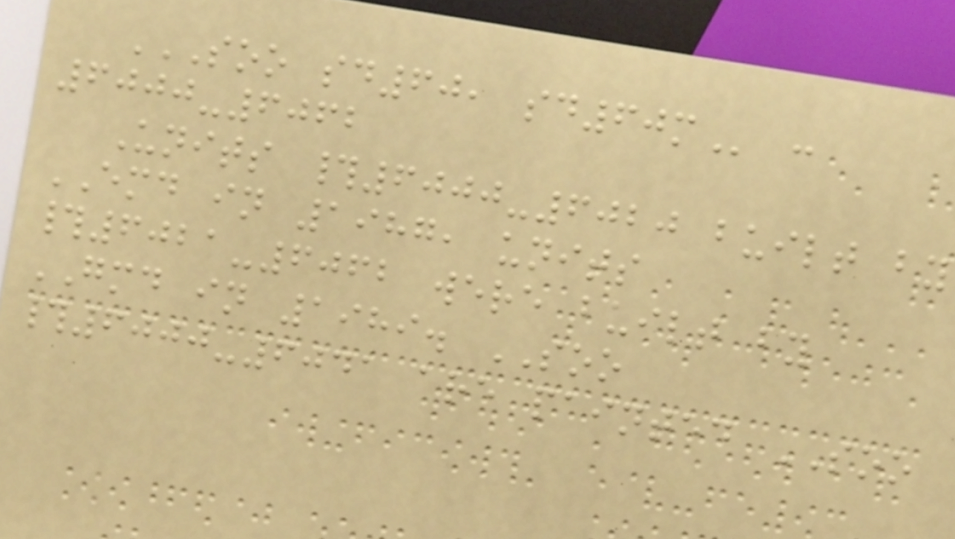SOO SD60, SD60M :
6000-6062
Units #6000-6020 built by
EMD in 1987, units
#6021-6062 were built by
GMD in 1989. SOO
#6000-6041 are painted SOO
